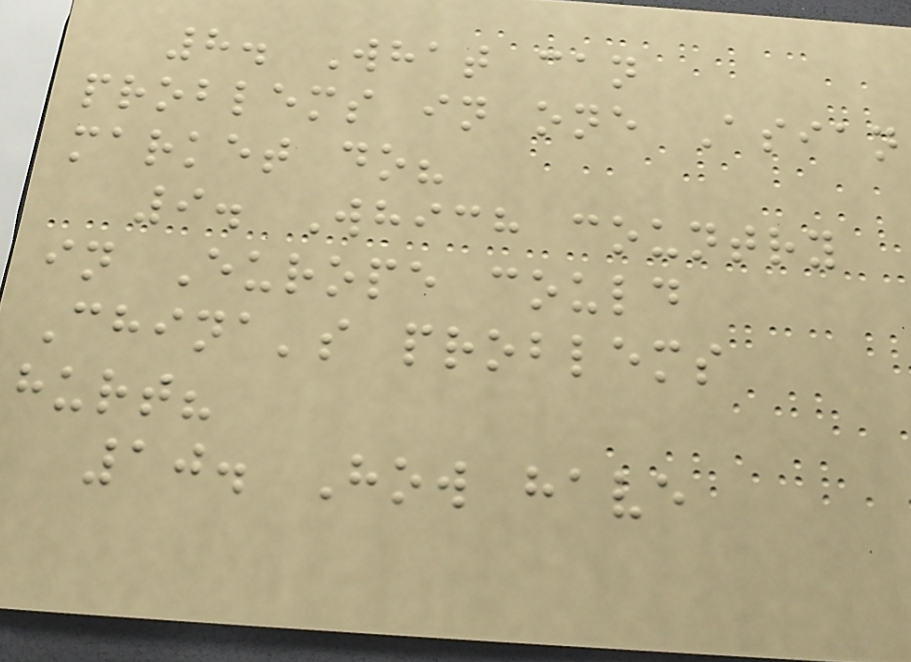8. What can
problems in one Asian
market do?
9. Which country
in Europe could
China's problems
hurt?
10. How have
